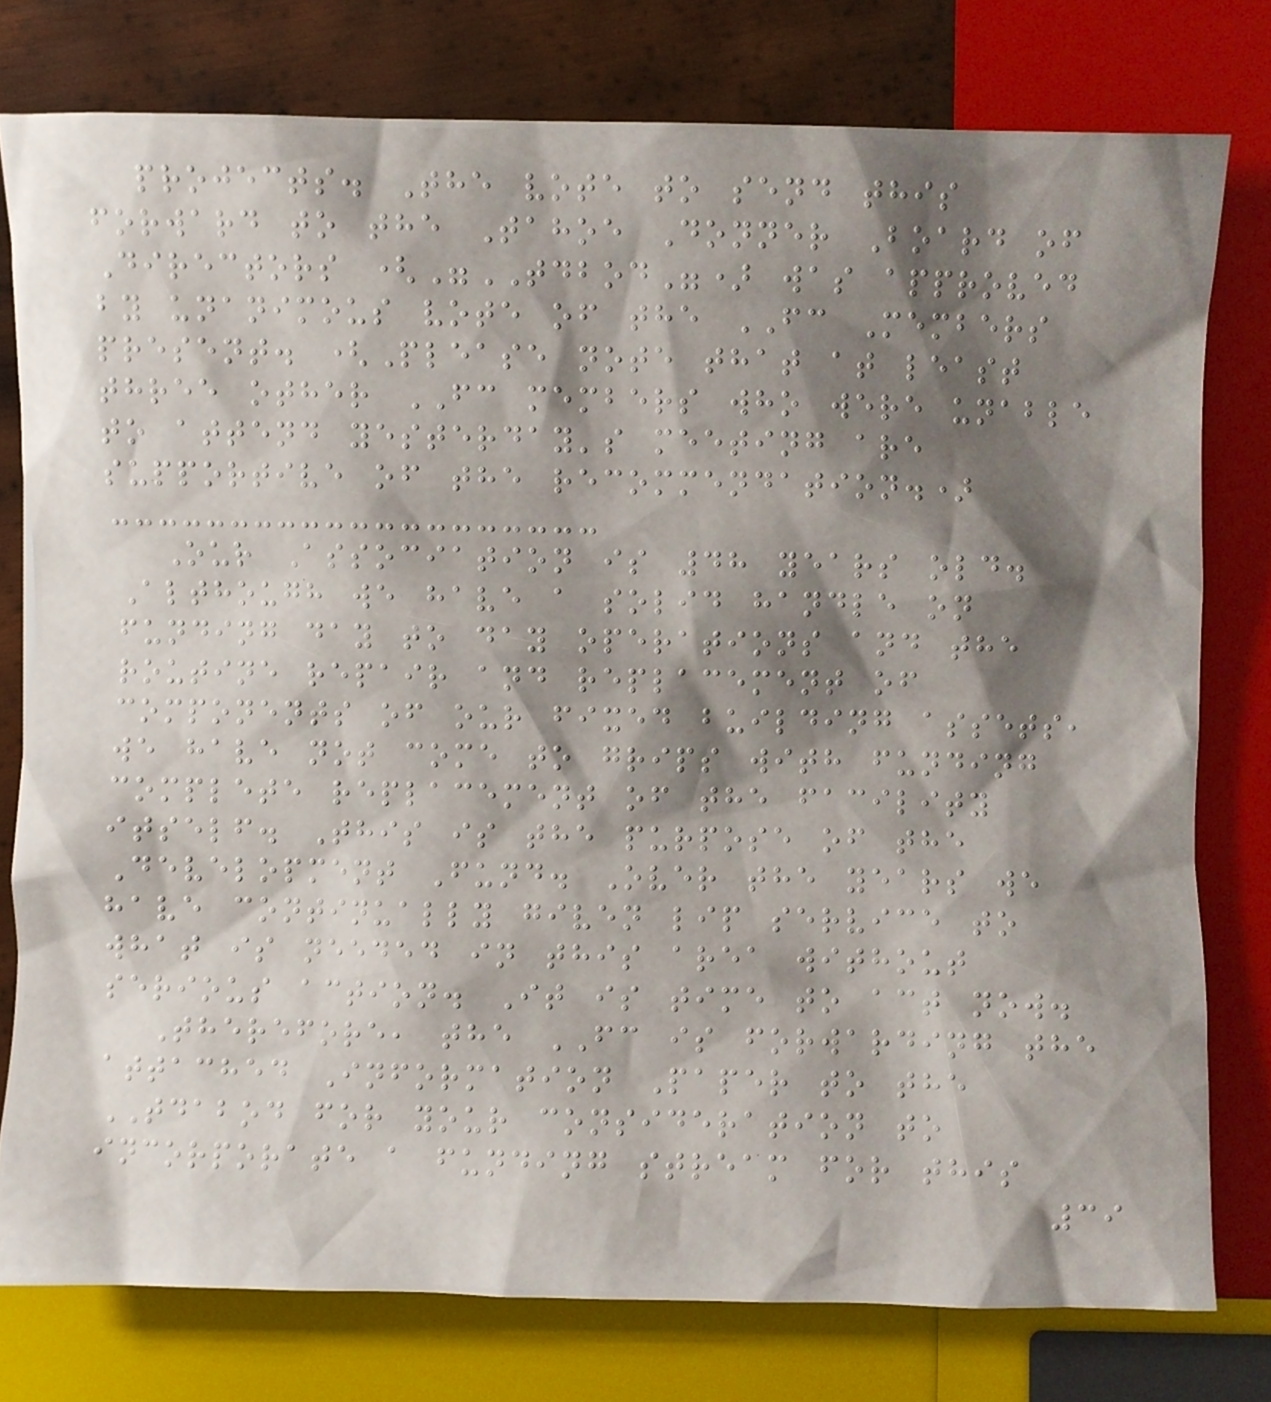projects. The vote to send this
forward to the Tahoe Donner Board of
Directors ("TDBOD") was approved
by unanimous vote of the FC Members
present. (Please note that at least
three other FC members who were unable
to attend yesterday's meeting are
supportive of the recommendation.)
Our Association is 48 years old.
Although we have a solid handle on
funding day to day operations and the
routine repair and replacement of
components of our fixed building assets,
we have not come to grips with funding
complete replacement of the facility
itself. This is the purpose of the
Development Fund. Over the years we
have continually given lip service to
what is needed in this area without
serious action. It is time to act now.
Therefore, the FC is forwarding the
attached Information Paper to the
TDABOD for your consideration to
incorporate a funding stream for this
39
